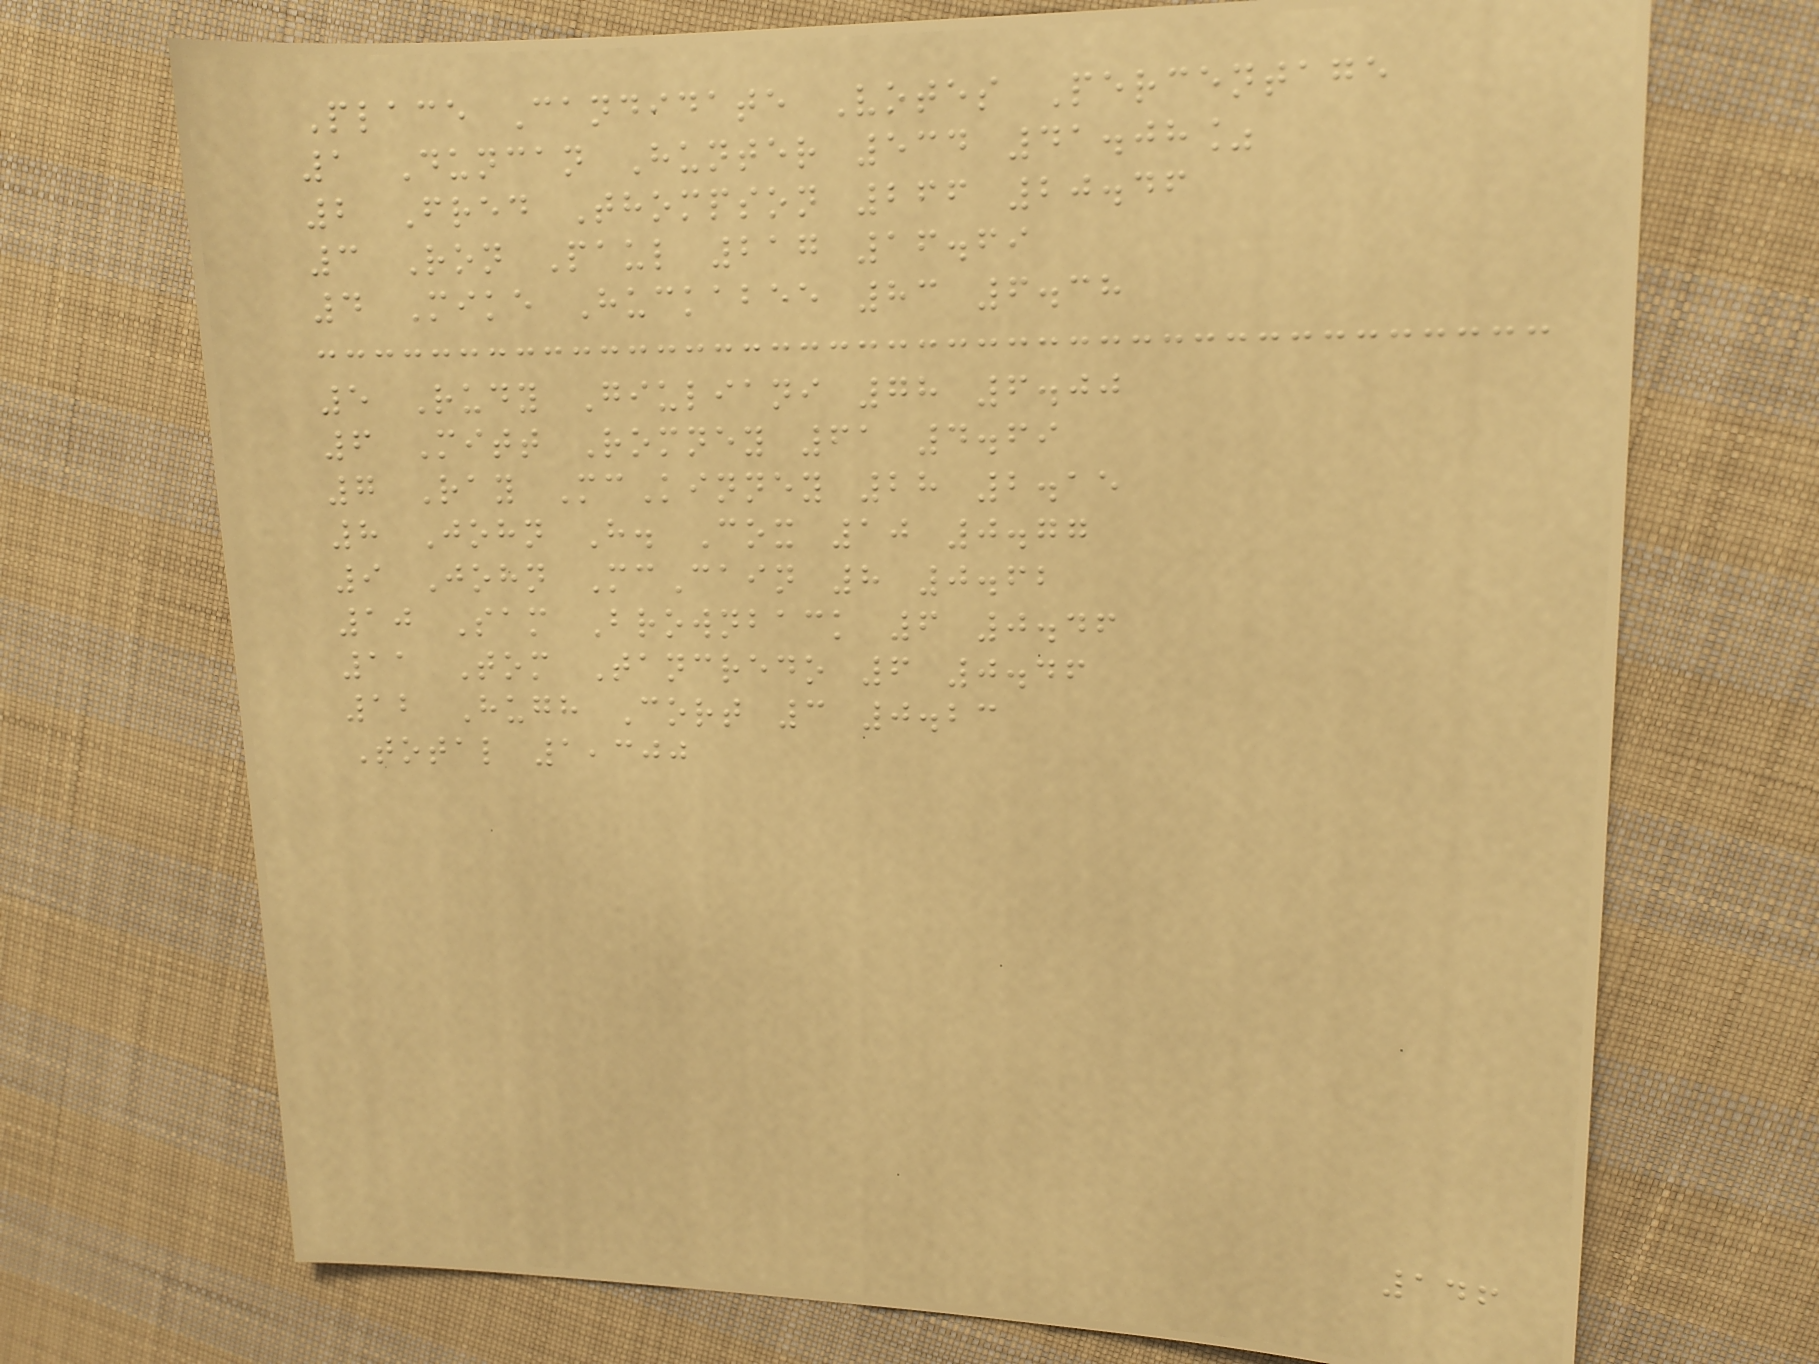Place Candidate Votes Percentage
1 Duncan Hunter 534 41.08%
2 Fred Thompson 266 20.46
3 Ron Paul 217 16.69
4 Mike Huckabee 83 6.38
5 Rudy Giuliani 78 6.00
6 Mitt Romney 61 4.69
7 Ray McKinney 28 2.15
8 John H. Cox 10 0.77
9 John McCain 8 0.62
10 Sam Brownback 6 0.46
11 Tom Tancredo 6 0.46
12 Hugh Cort 3 0.23
Total 1,300
146
